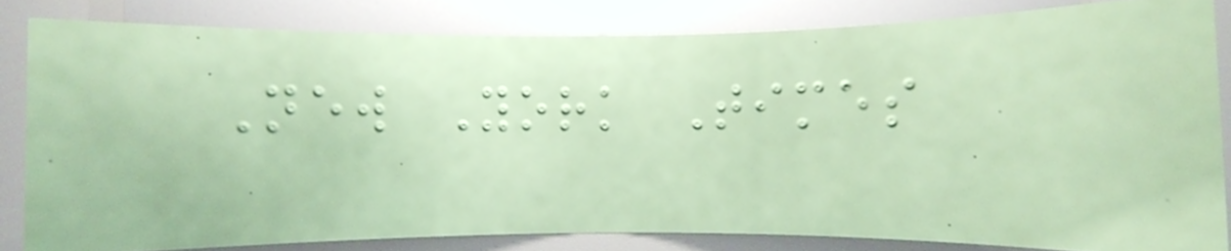New York Times
